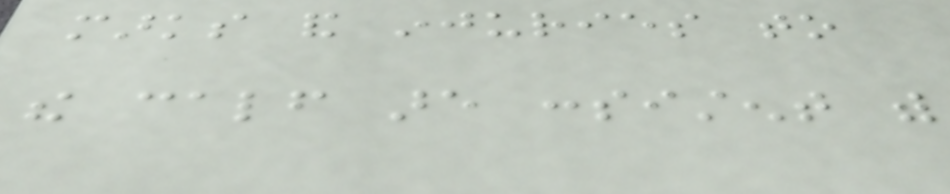marks and injuries to
the calf are consistent with
